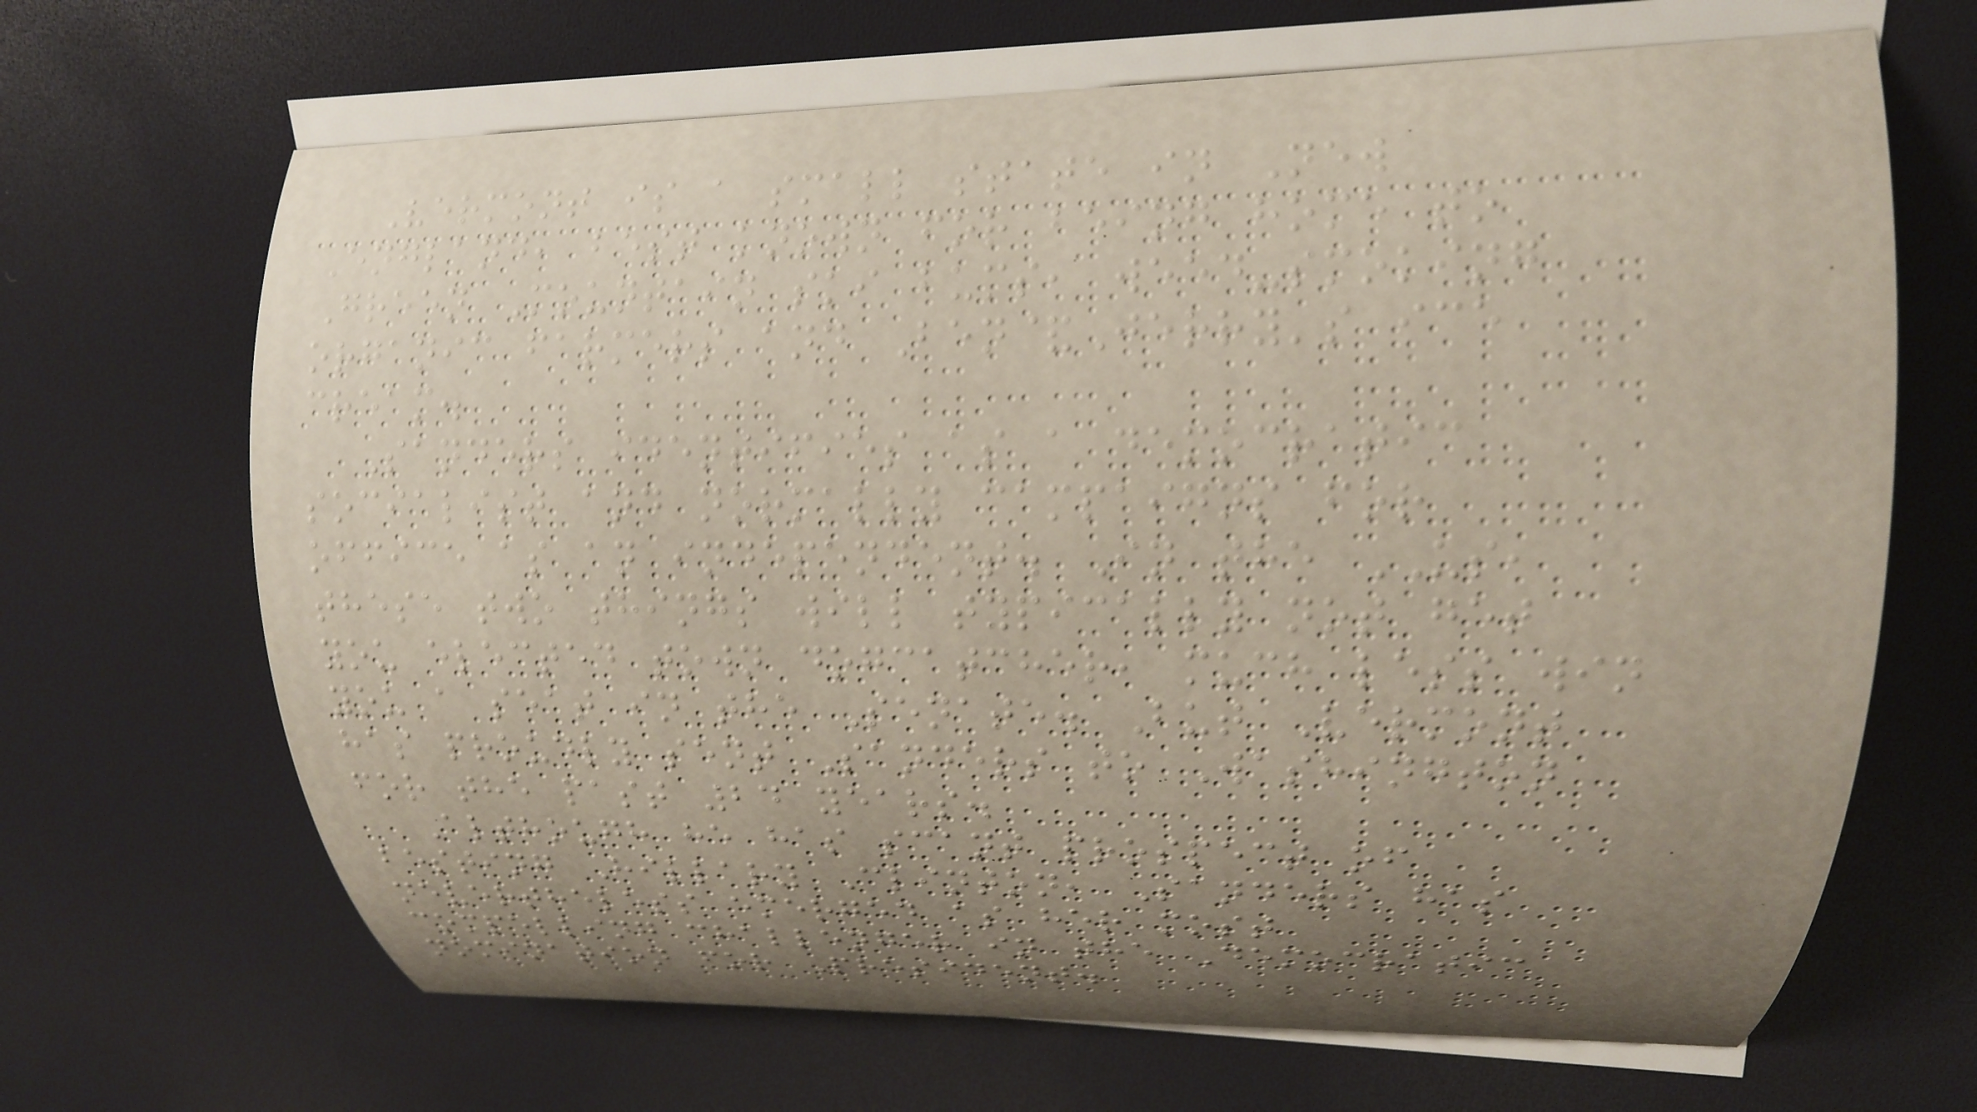Vermont is a small state in New
England, best known for being home to
Green Mountain ski bums, weed-smoking
organic farmers and Ben&Jerry's ice
cream.
Sanders identifies as a democratic
socialist and normally campaigns for
office as an independent. In the US,
these two things will typically not get
you elected town dogcatcher, much less win
you a seat in the Senate. But Vermont
has proudly sent Sanders to Washington
for the past 24 years.
Although he has scant prospect of
besting Hillary Clinton, Sanders has
nevertheless emerged as her most
compelling challenger in the Democratic
nomination for President.
